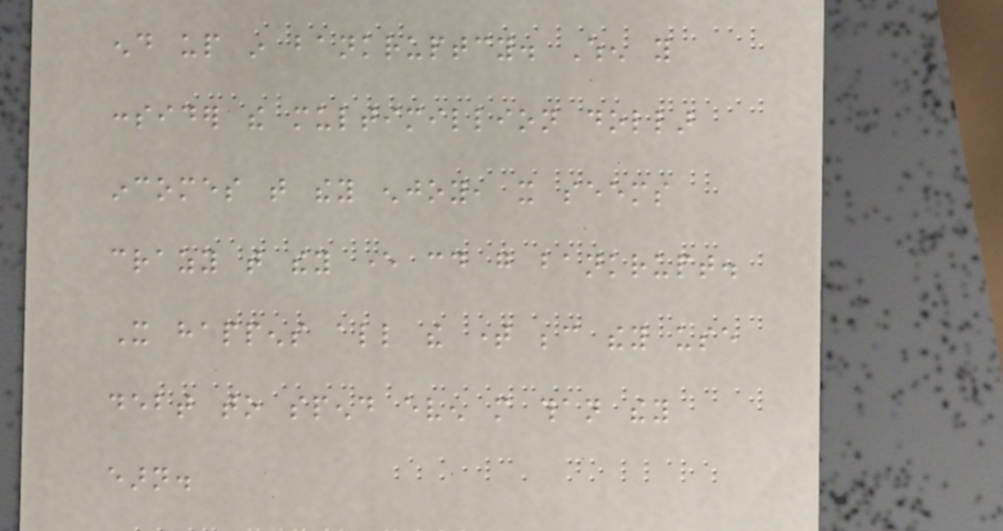end up in bankruptcy. When you
consider the multimillion dollar
incomes that they enjoy, it seems
crazy that they ever could go bankrupt.
It happens all the time because they use
debt to spend even more than they
earn.
